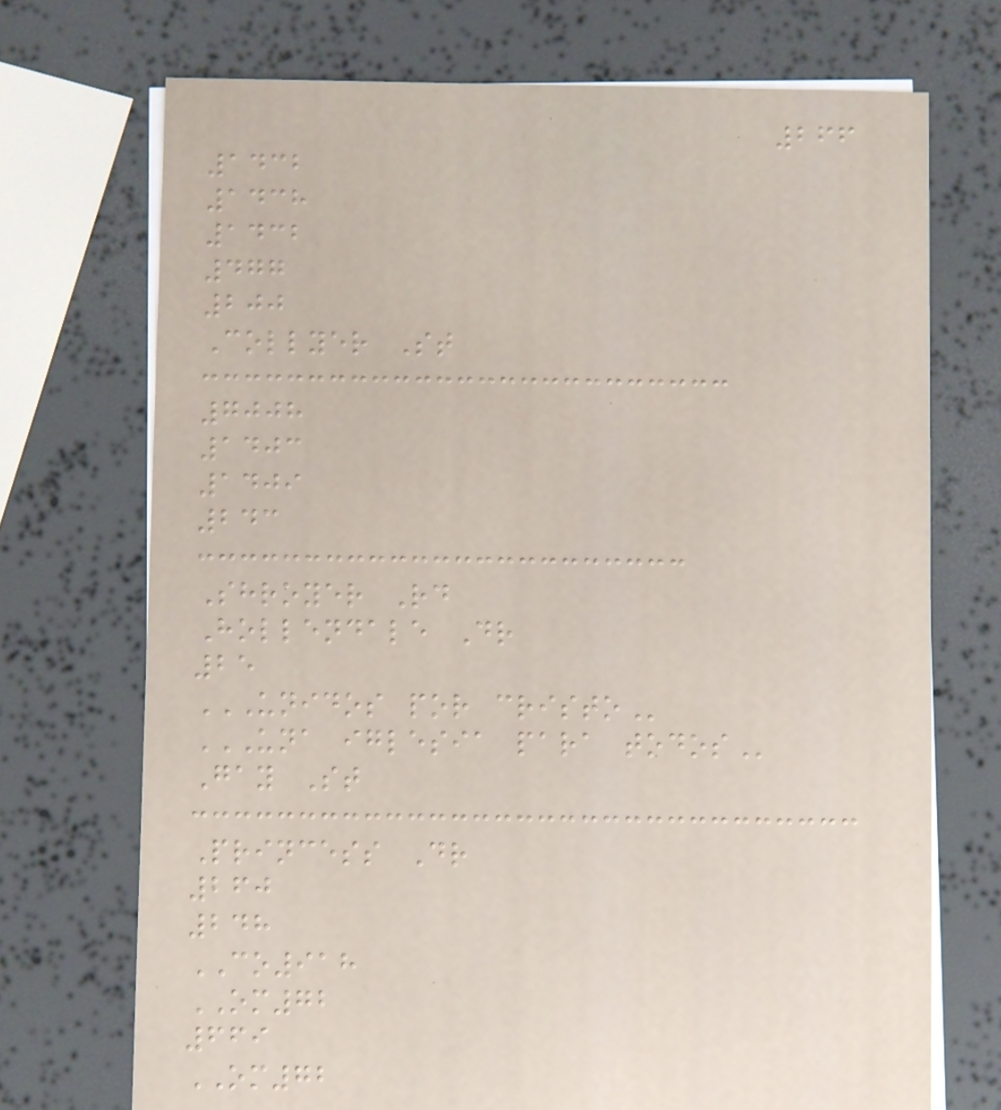266
1432
1438
1432
477
200
Collyer St
7008
1403
1409
243
Shroyer Rd
Hollendale Dr
25
UNIDOS POR CRISTO
UNA IGLESIA PARA TODOS
Gay St
Princess Dr
260
248
CO918
OM72
669
OM72
